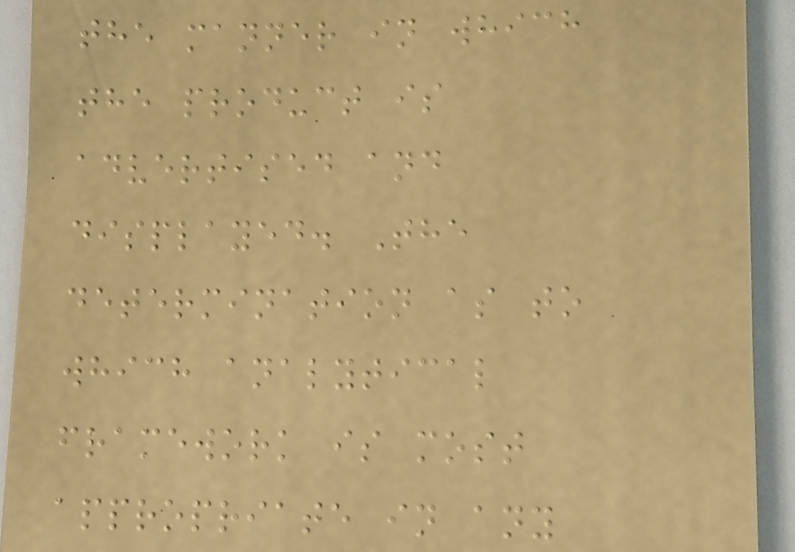the manner in which
the product is
advertised and
displayed. The
determination as to
which analytical
framework is most
appropriate in any
